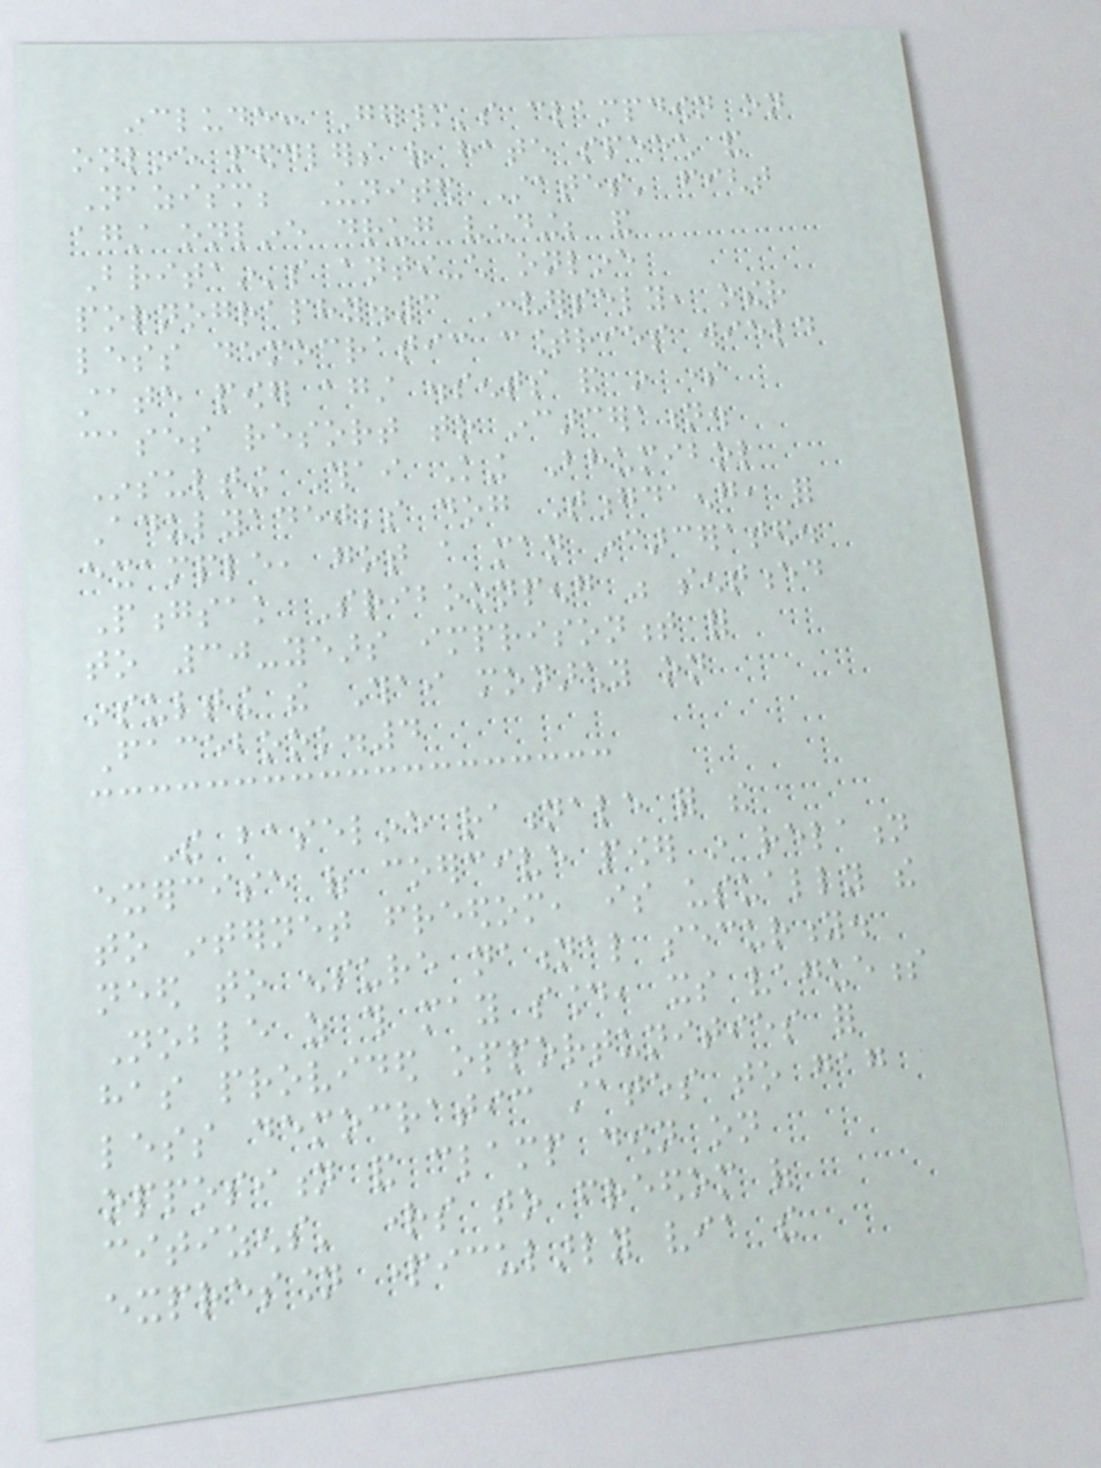include: Germany's clampdown on
online peddlers of hate speech and
Nazism; United States' fight
against online drug vending; and
Britain's anti-child online
pornography.3 Conversely, other
less democratic countries wield
state power against dissents and in some
cases resort to incarceration.
Insulting Thai King Bhumibol
Adulyadej's dog Tongdaeng, for
example, got a man incarcerated.
Pongsak Sriboonpeng was sentenced
to 30-years imprisonment for
insulting the Thai monarchy on
Facebook.4
The baseline rationale for the
exercise of coercive power in relation
to internet freedom, is usually the
need to ensure national security.
Noble as this may sound, its vagueness
has provided opportunities for
less democratic states to gag
opposition and clamp down on
citizens' rights to freedom of
expression particularly via the
